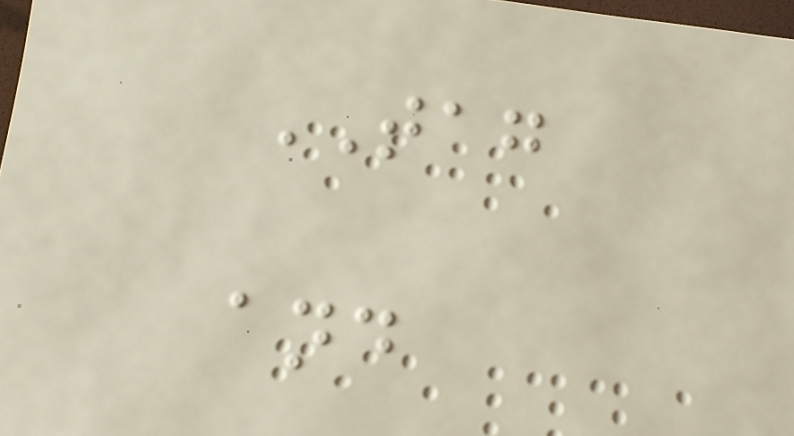TAG
and
